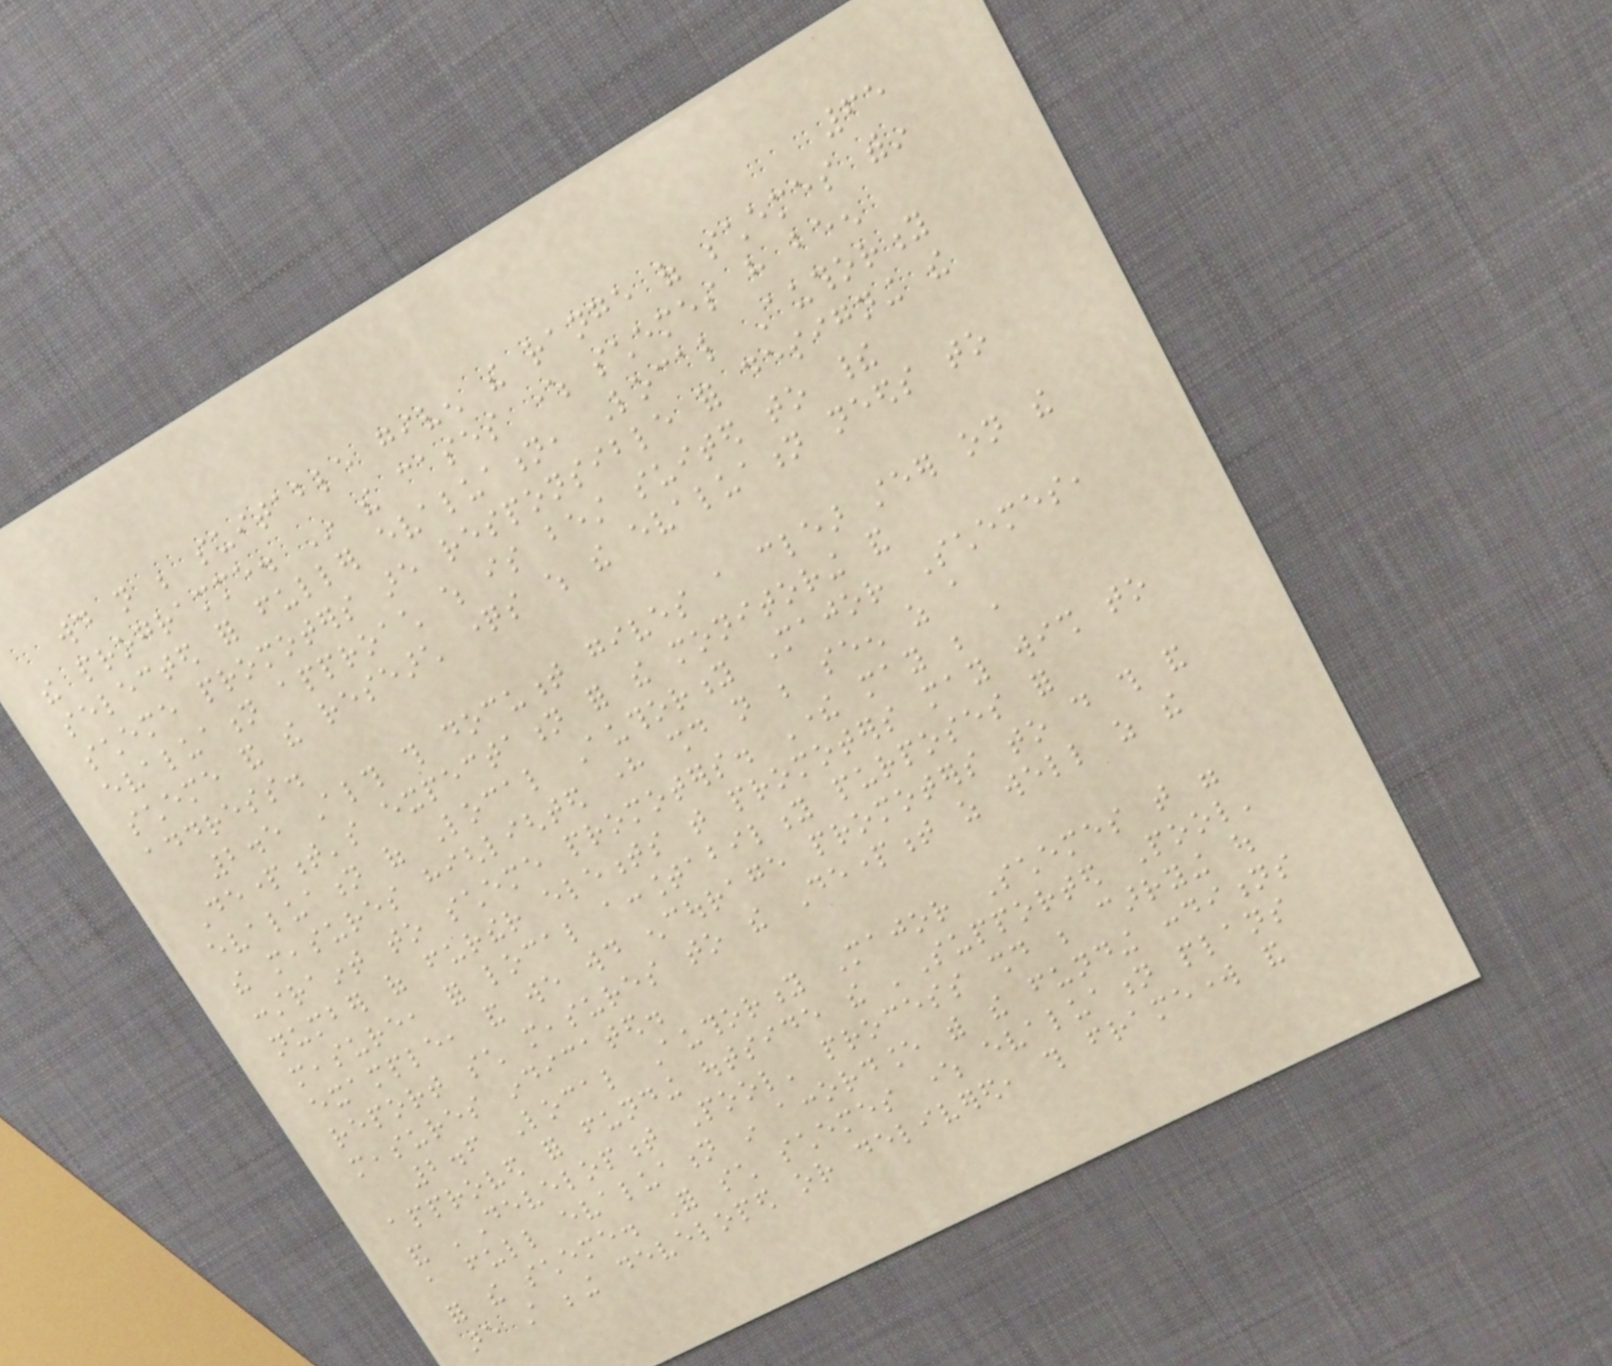65
would not be suitable given the range of schemes within
the programme. In the cases where schemes have been
selected for fuller evaluation, Local Authority
scheme promoters are responsible for designing the
evaluation approach which is best suited to their
scheme and the research questions which the evaluation needs to
address.
2.5 Although this document gives a clear steer on the
Department's expectation for the monitoring and
evaluation of Local Authority Major Schemes,
the measures highlighted here should not be seen as a
constraint to scheme promoters. There may be a
number of further elements that promoters may wish to
measure, for local accountability purposes for
example, and we would encourage promoters to do this and
report such measures to the Department as well as the
measures indicated.
2.6 Local Authority Major Schemes that were
approved for funding outside the 'Supported Pool'
and 'Development Pool' process should be carrying out
a full evaluation in accordance with the funding conditions
for the scheme. For such schemes where evaluation plans
are still being developed or delivered, this framework and
